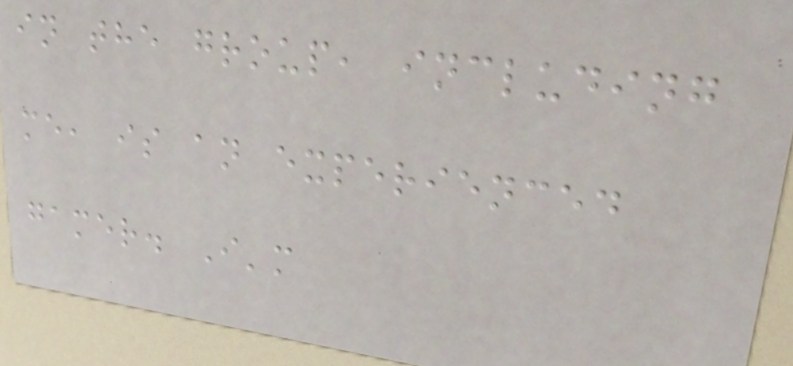in the group, including
me, is an experienced
gamer. I'm
